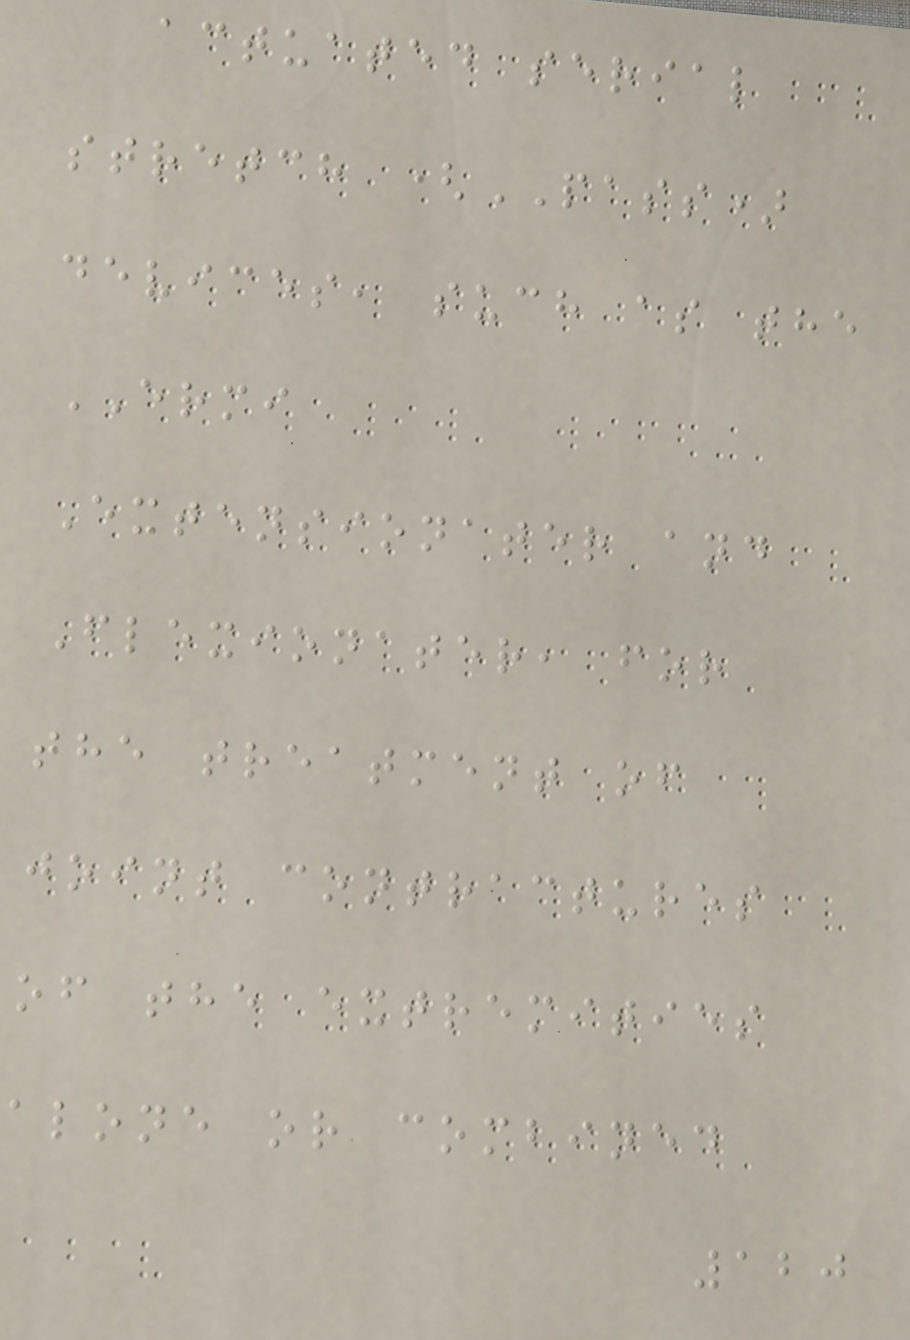actuated serial
stretch (PASS)
devices, such as the
ERMI
Extensionater and
Flexionater, for
the treatment of
joint contractures
of the extremities
alone or combined
120
